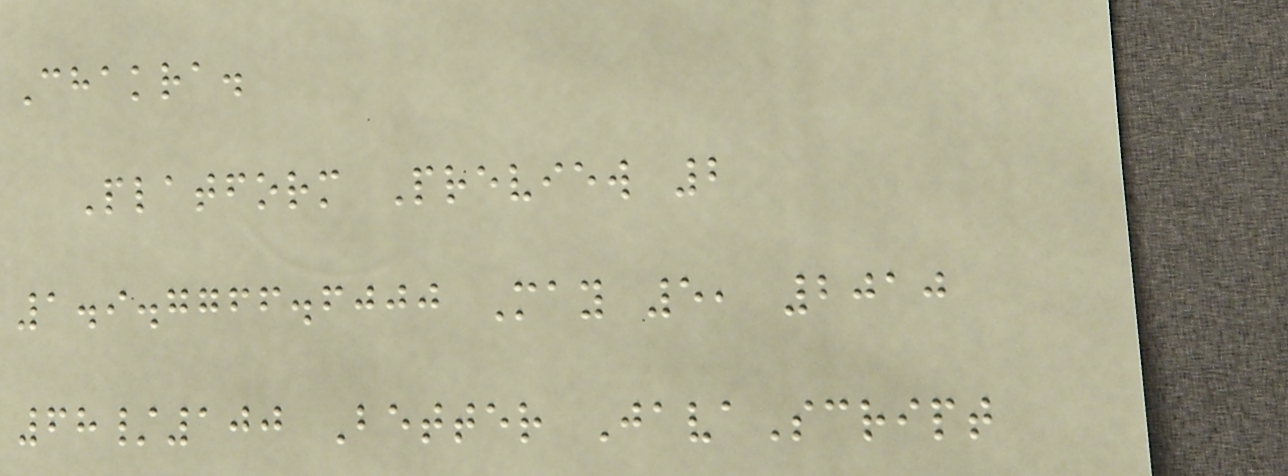Chakra.
Platform Preview 2
1.9.7766.6000 May 5, 2010
68/100 Better JavaScript
